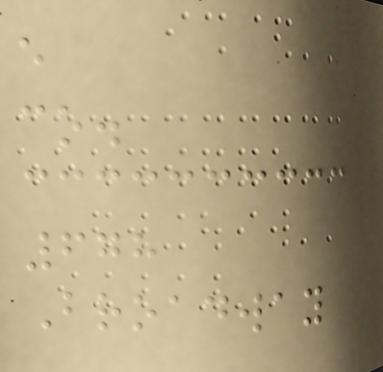e
co.
678
Broadway
